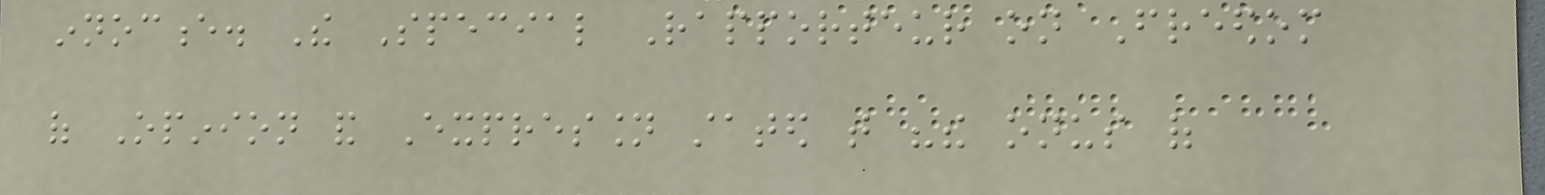innocence. The Special Rapporteur on Freedom
of Opinion and Expression stated that "the onus of
